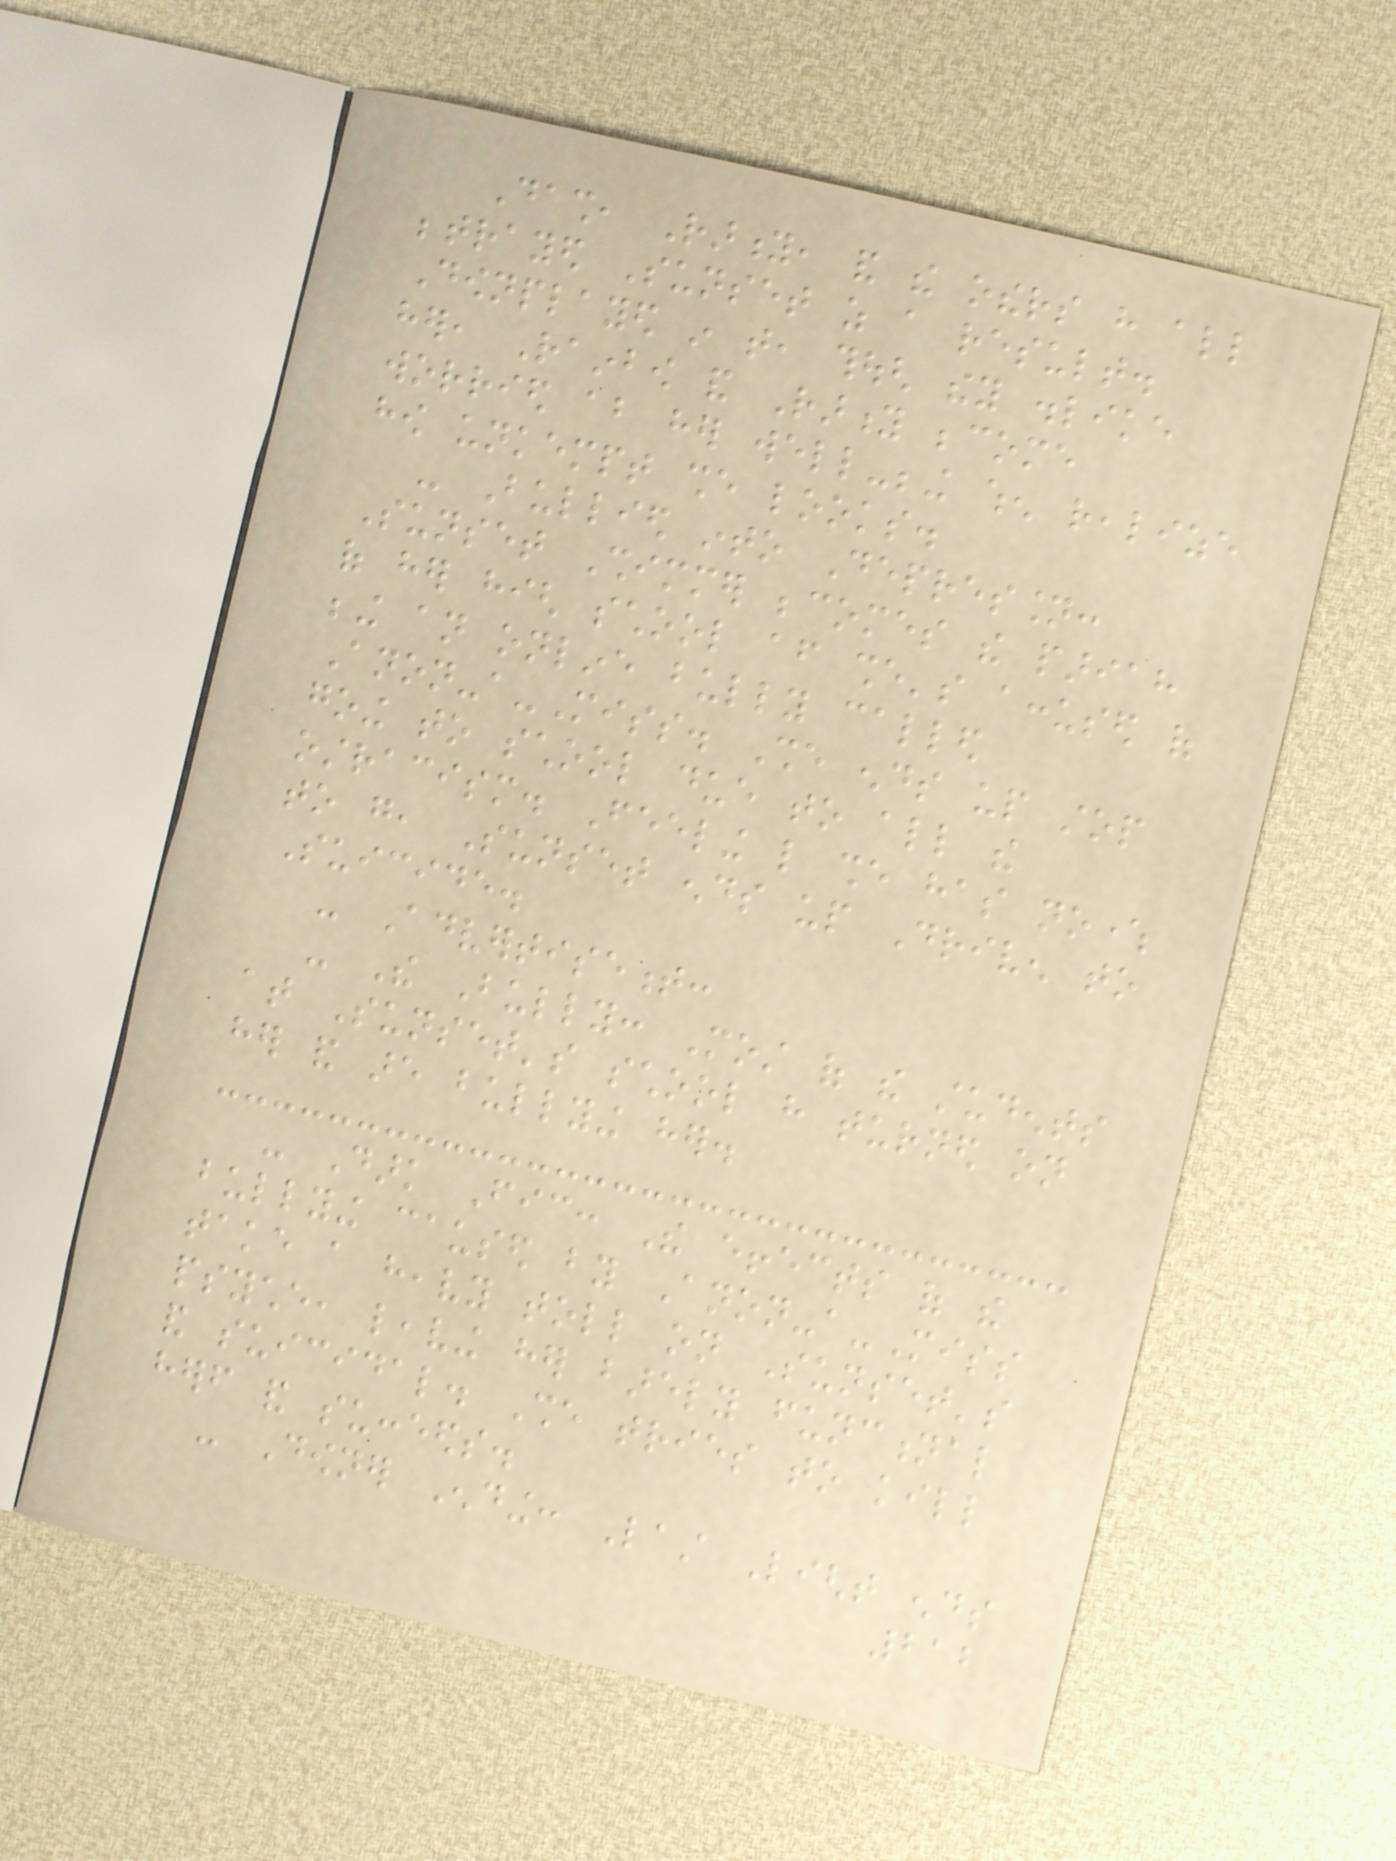Dash, Rarity, and the others have all
betrayed Sunset as a result.
Downplayed in that, though they dislike
her, Rainbow and Rarity become
worried about her well-being when realize
how unkempt she looks.
- Bullied into Depression:
Sunset Shimmer becomes the pariah
of her high school after she's accused of
being an online bully called
Anon-a-Miss. She ends up stop
going to school due to all the
ostracism. Feeling like she has nowhere
to go, Sunset ends up Driven to
Suicide.
- Advertisement:
- The Bully: Most of the students
at Sunset's school have turned on
her and are bullying her.
- Dark Fic: The effects of the
bullying caused by Anon-a-Miss
take a heavy toll on Sunset's
psyche, leaving her barely functional
and suicidal. She tries to kill
herself and succeeds.
- Downer Ending: Last Light ends
212
